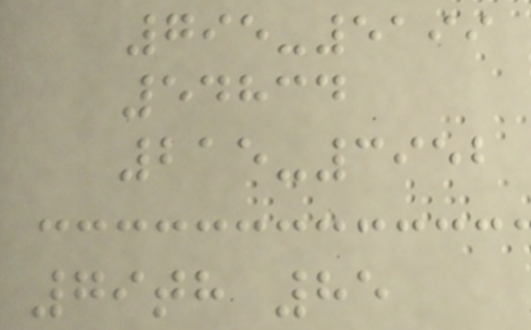795-5199
54834
215-3952
79th 85
